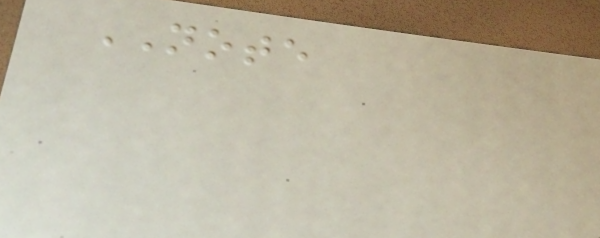NOTE
